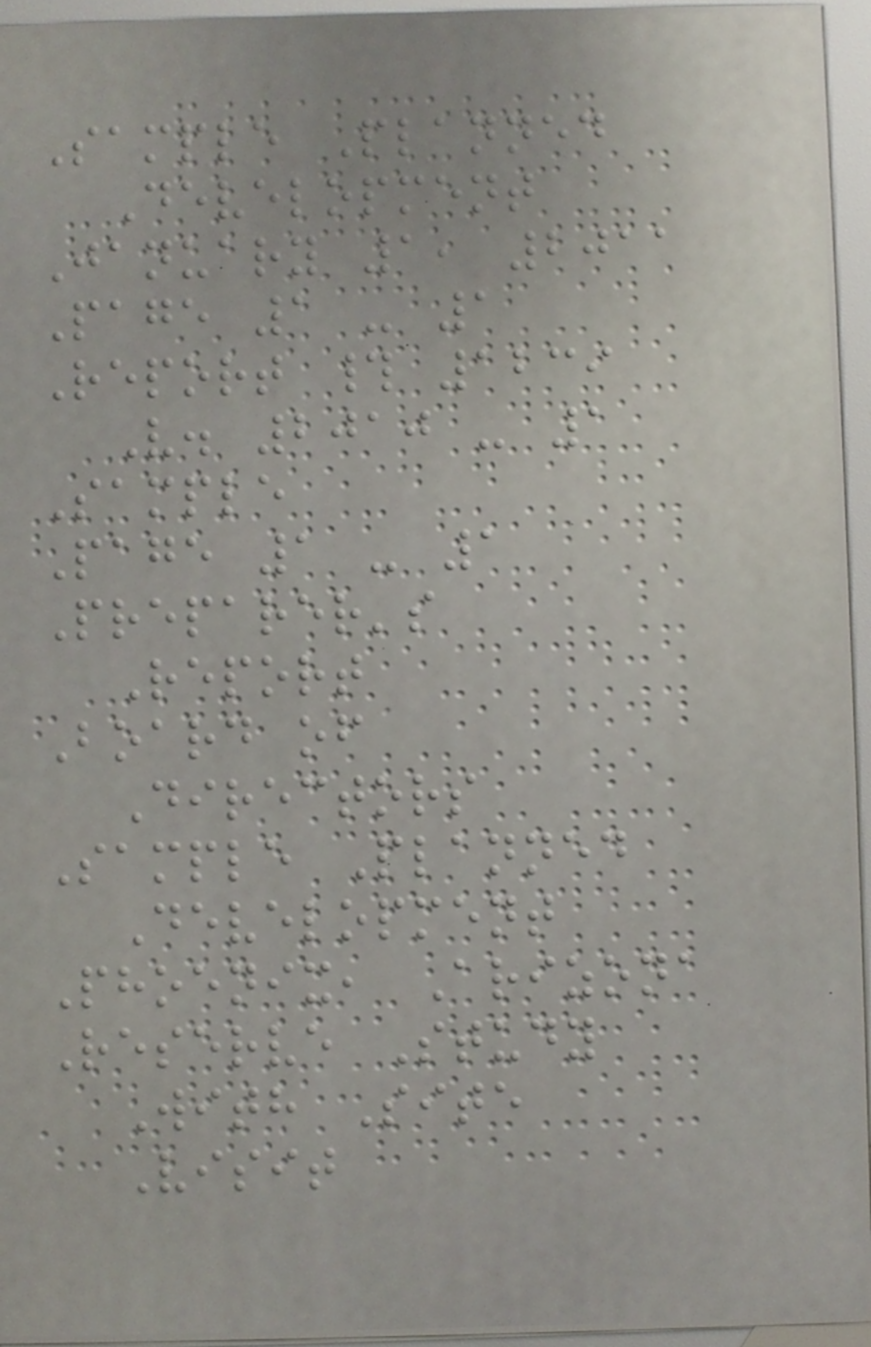Sample Planned
Development
January 1, 2011
Page 1 - 1
Report # 1239
V. 2010 - 1
Sample
Page 1 - 1
Preparer's
Report
Board of
Directors
Sample Planned
Development
Phoenix, Arizona
Reserve Study
With Site
Visit
